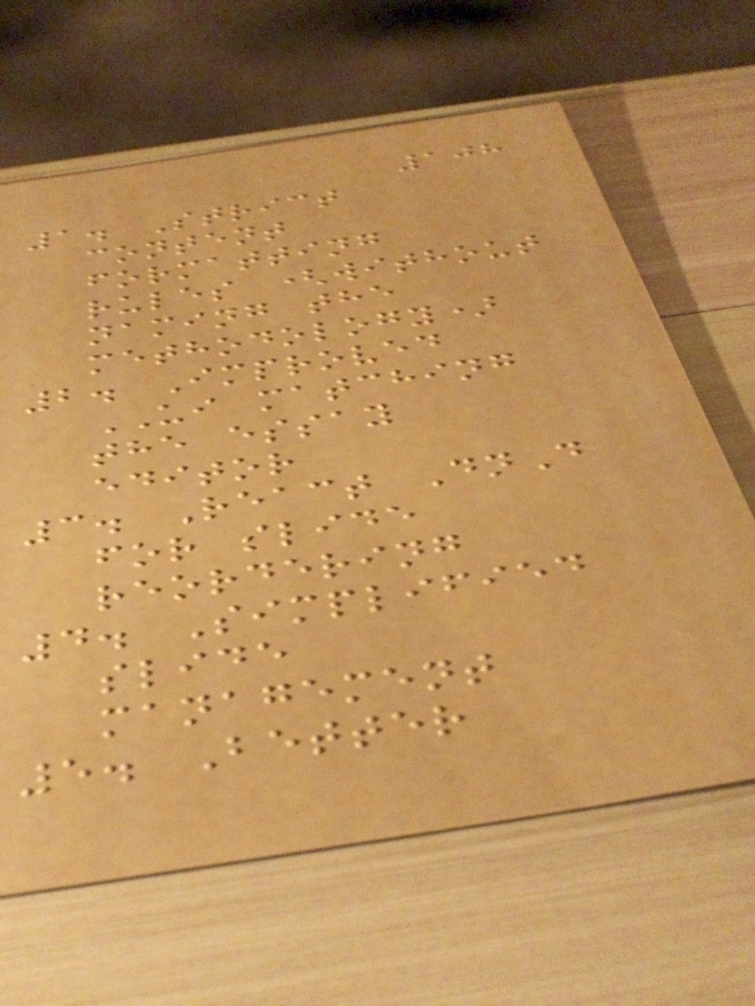108
1. Strict
content
formatting
rules (without
naming the
methodology)
2. Improved
UI matching
the essay
editor
3. React DnD
for slide
reordering
4. Simplified
slide
management
5. Better
